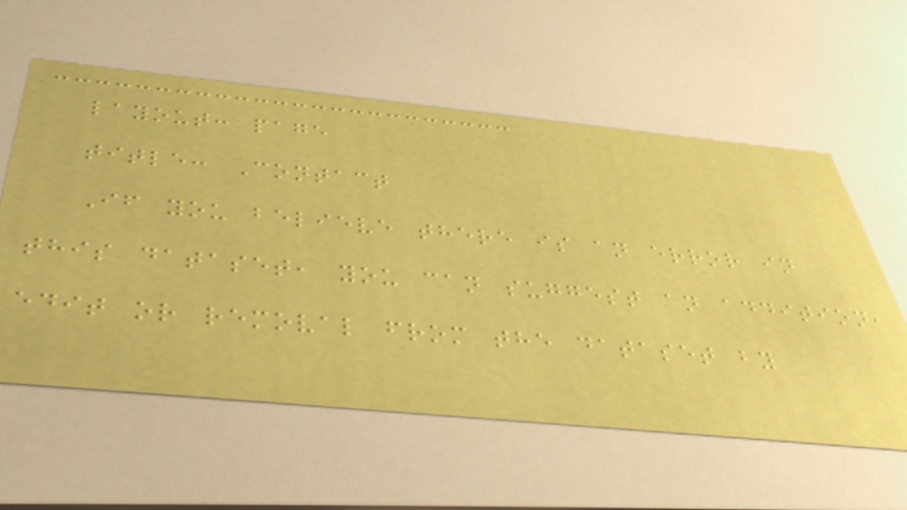layout: page
title: Contact
If you believe there is an error in
this dataset, you can suggest an addition,
edit or removal from the dataset by
